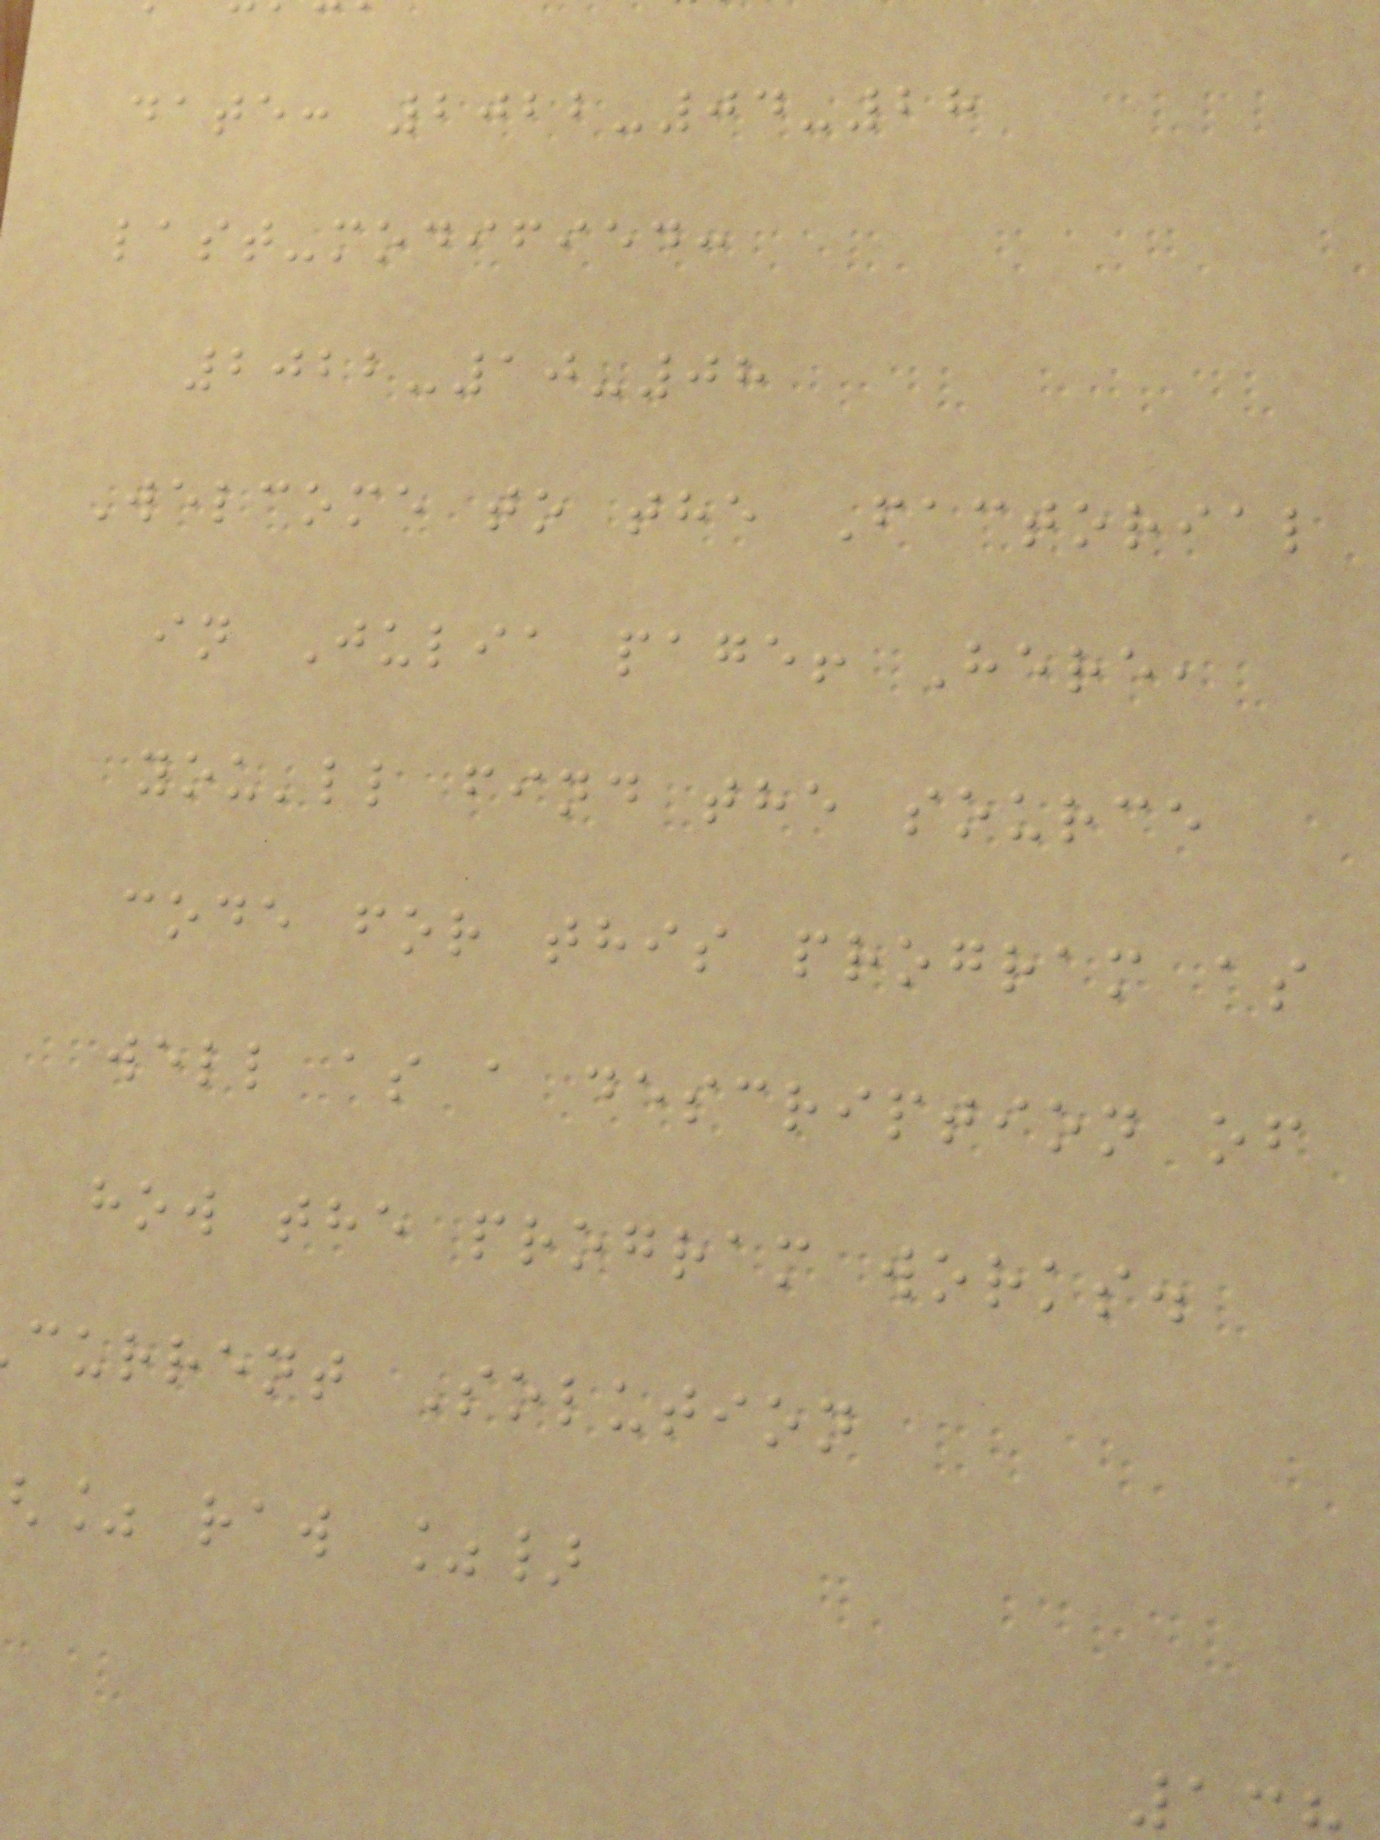date: 2022-04-28
last-modified:
2022-10-08
Welcome to the Factorial
in Julia page! Here,
you'll find the source
code for this program as
well as a description of
how the program works.
current Solution
% raw %}
